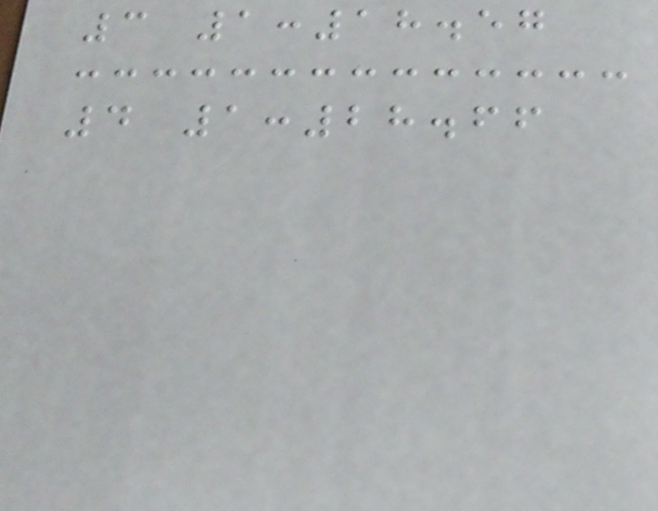3 1:18.57
4 1:28.66
